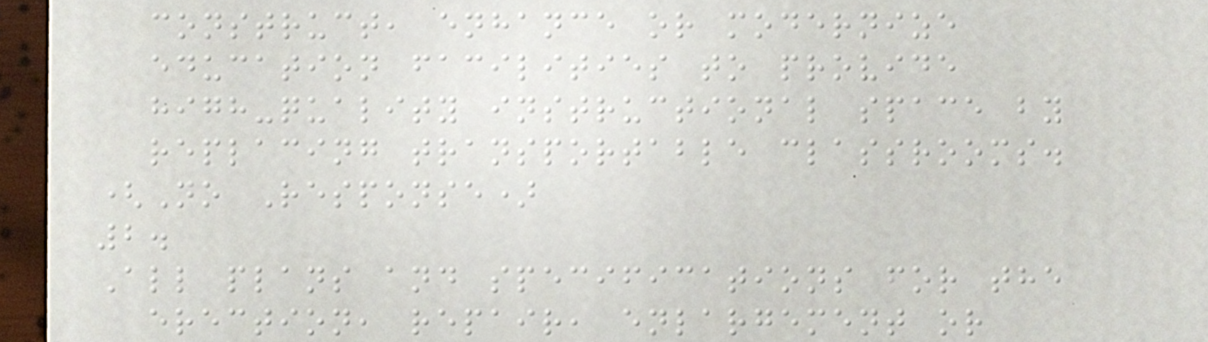construct, enhance or modernize
education facilities to provide
high-quality instructional space by
replacing transportable classrooms.
(No Response)
2.
All plans and specifications for the
erection, repair, enlargement or
